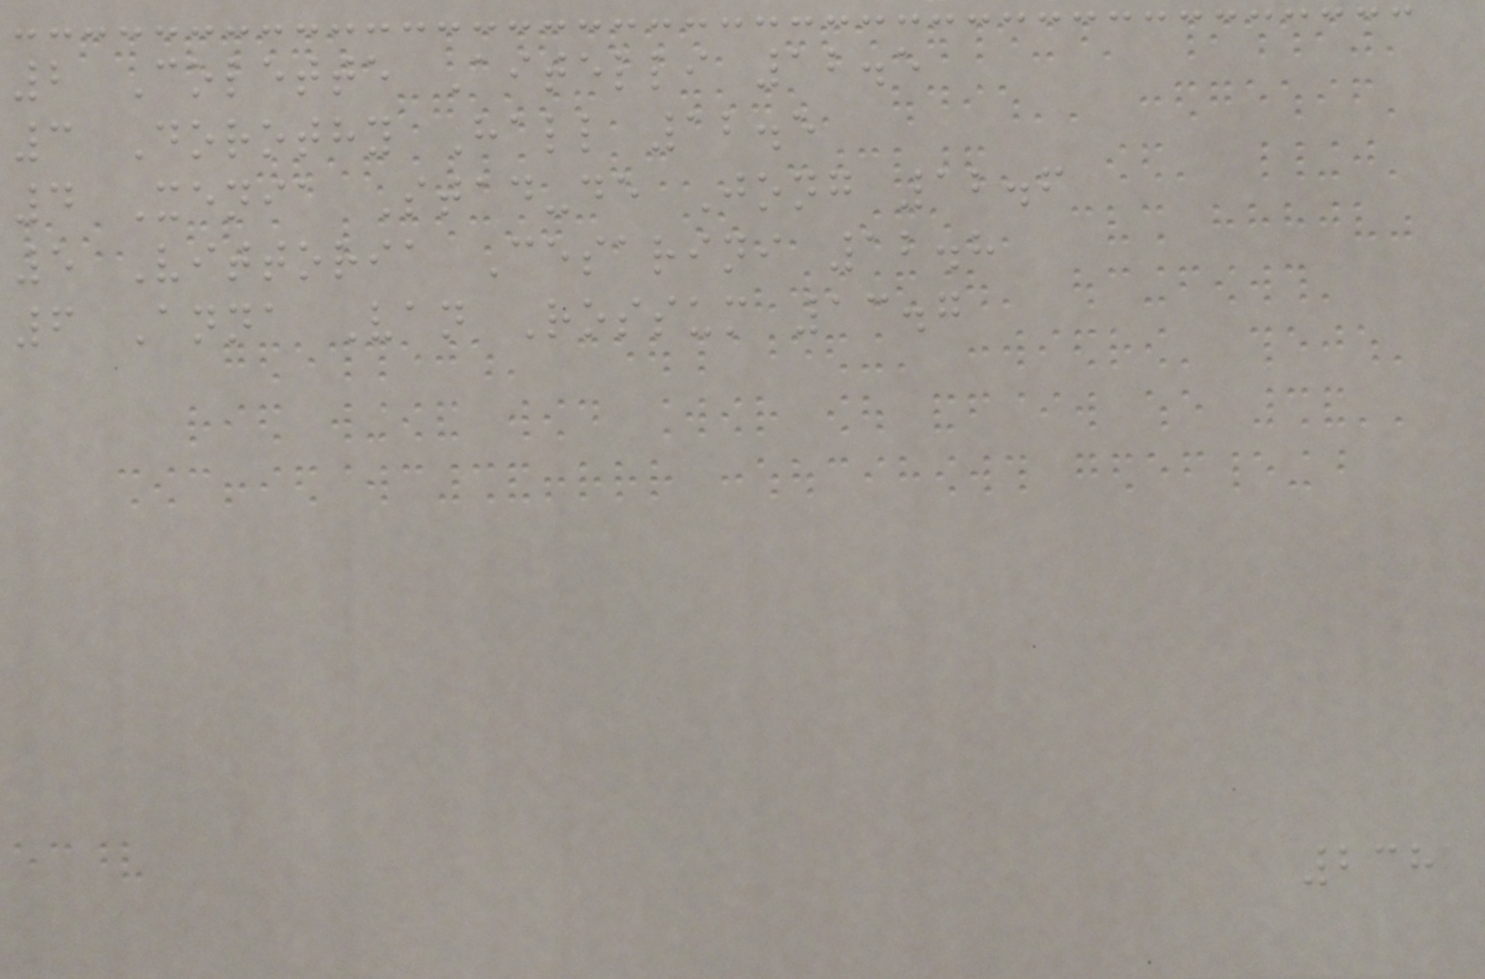2 Colette Aitelli 12.5
3 Dorothy Hall 12.5
4 Xenia Stad-de Jong 12.6
5 Vittoria Cesarini 12.8
6 Anna Van Rossum 13.7
238
